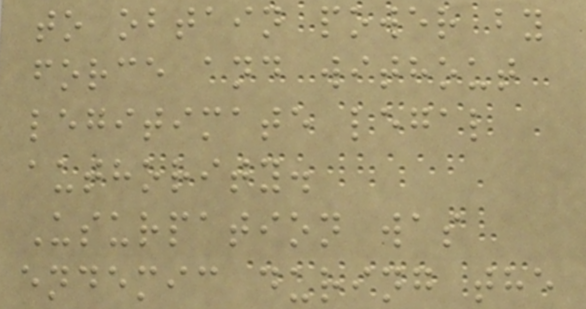to obtain power by
force and without
legitimate legal
authority.
Usurpation was
endemic during the
